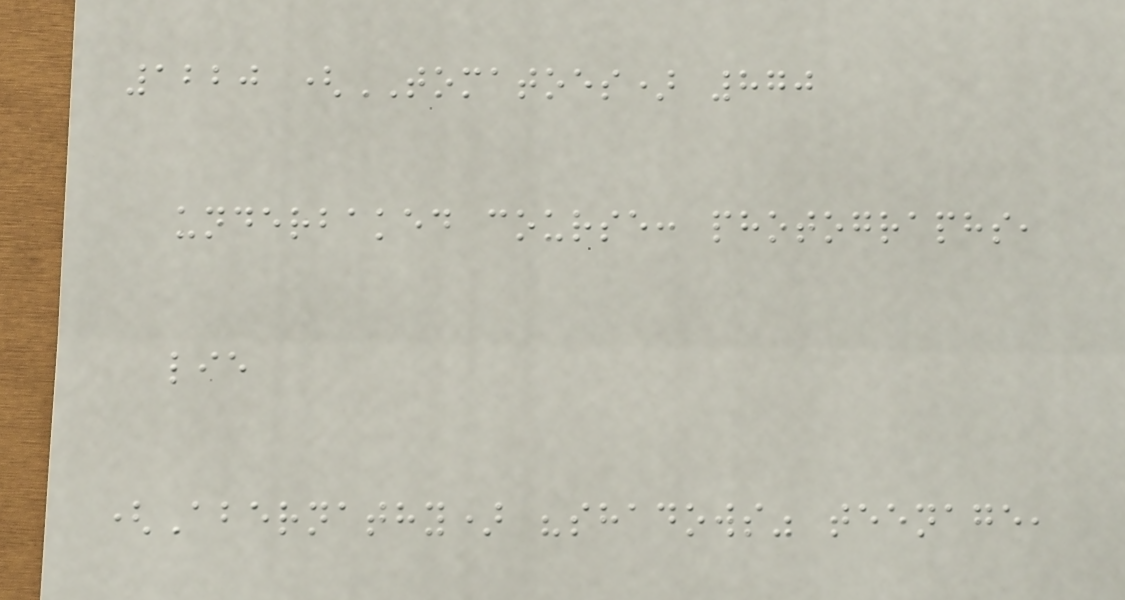1220 (TOMATOES) 870
underbaked course: photographs,
lie
(Abernathy) "shadows" teenage,
